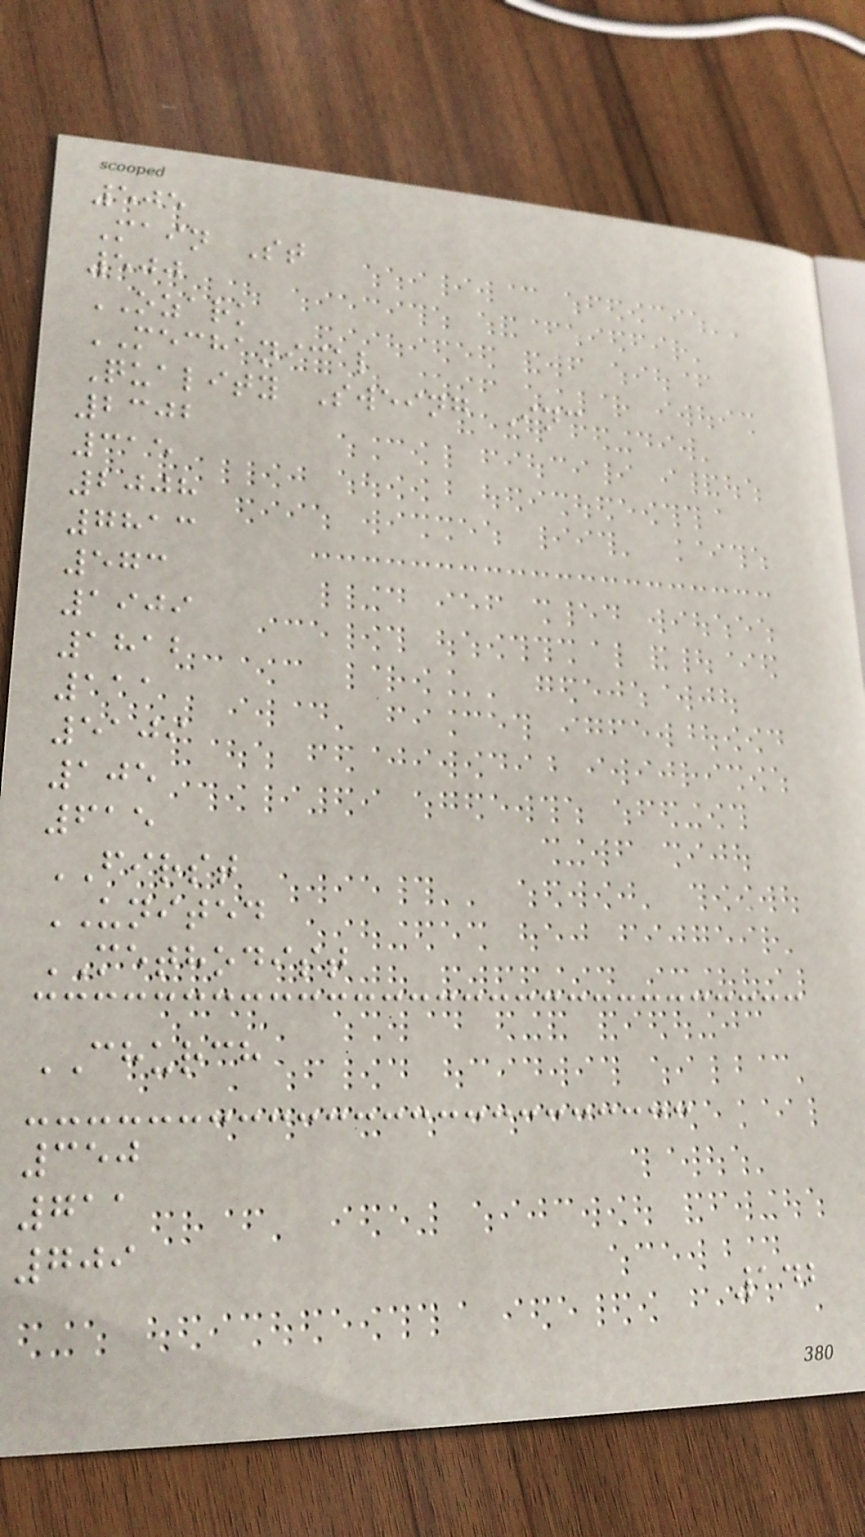505
Main St
500
OZARK
MECHANICAL
Quality Sweing Inc
2302
315
2008
7813
573
1909
1812
111
5109
105
615
FIRST
UNITED
METHODIST
CHURCH
350
711
709
142
